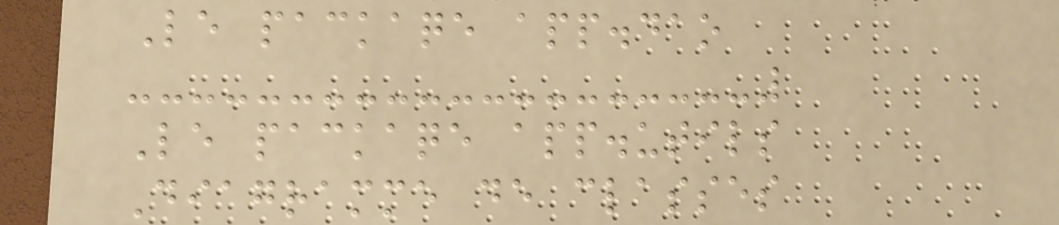Le packaqe app.dao
Le packaqe app.utils
Diagramme de classes
